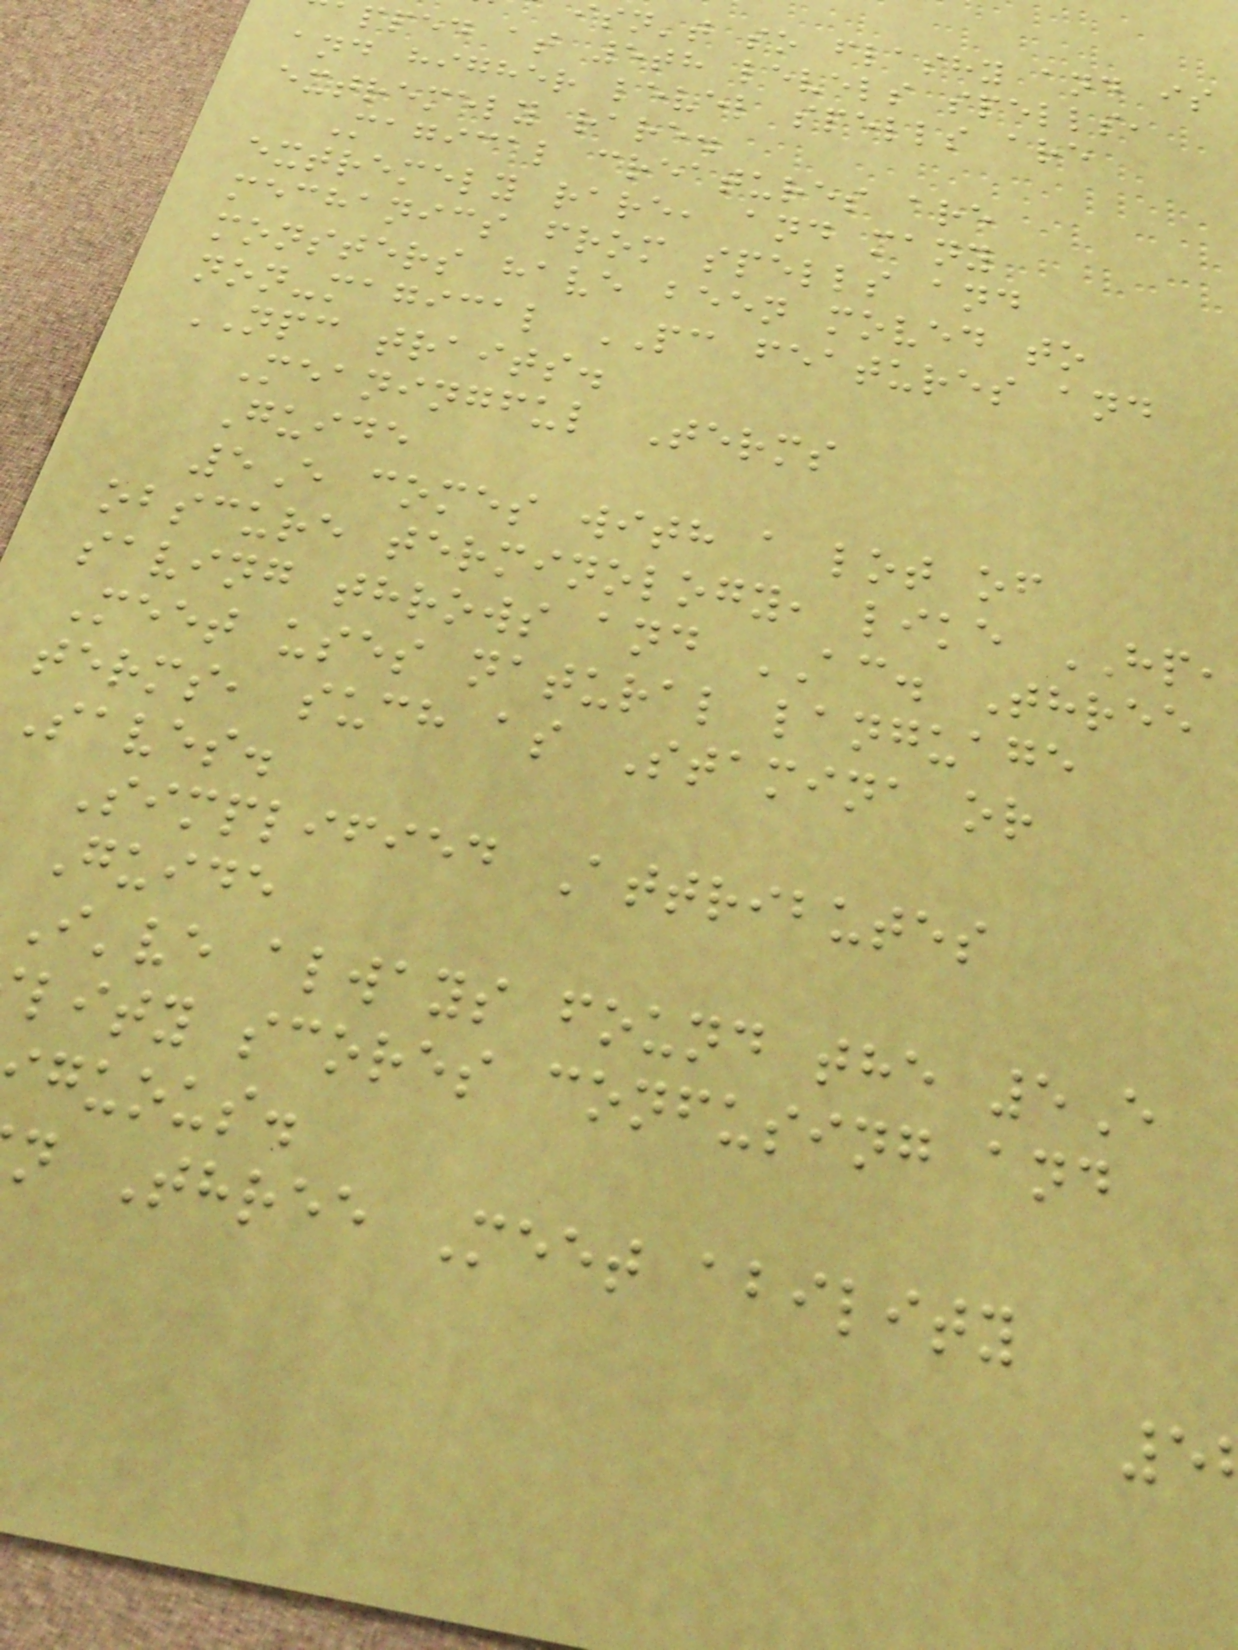sn't so flashy and is
pped at 5th levels spells,
and higher level spells are
extremely rare.
Magical creatures are
extremely rare, and many
mechanics from spells and
monsters have been moved to
non-magical PC features and
NPC traits.
Meaningful Terms
Guide
5E comes with a lot of
obscure terminology, like HP,
saving throws and AC. Three
Meet uses natural language
terms, such as Stamina or
Saves.
Simplified Attributes
Guide
I've always found the 5E
lity scores confusing and
guous.
n Three Meet ability
